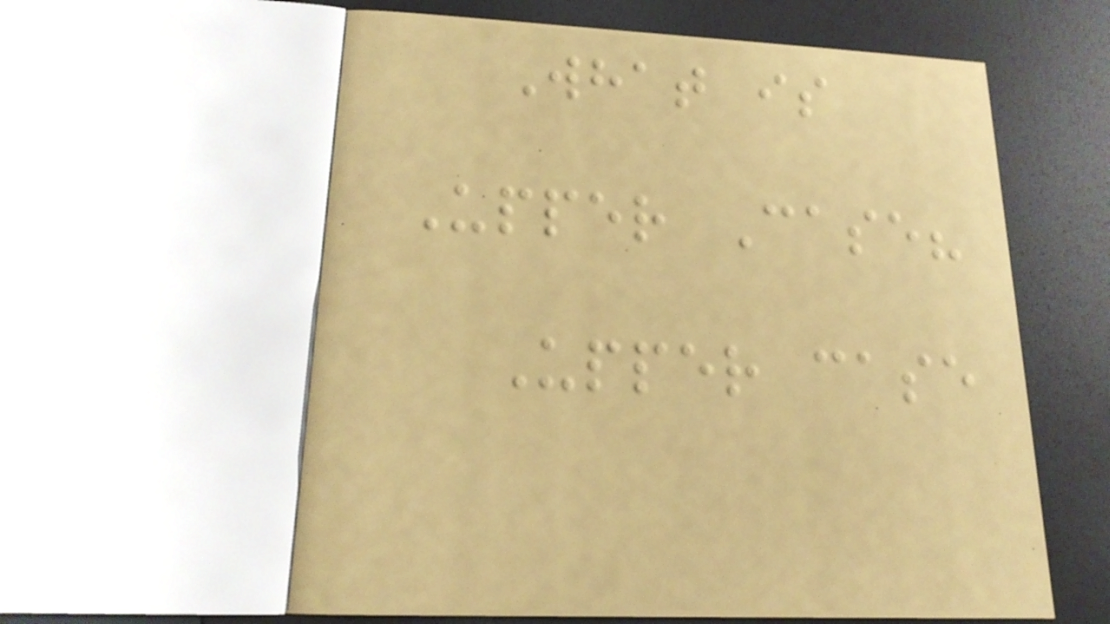What is
Upper Case?
Upper case
